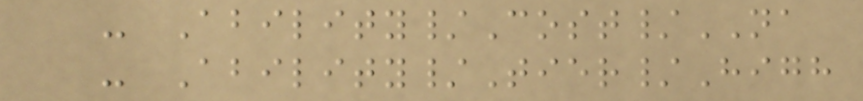- Ability/Cost/NA
- Ability/Tier/High
